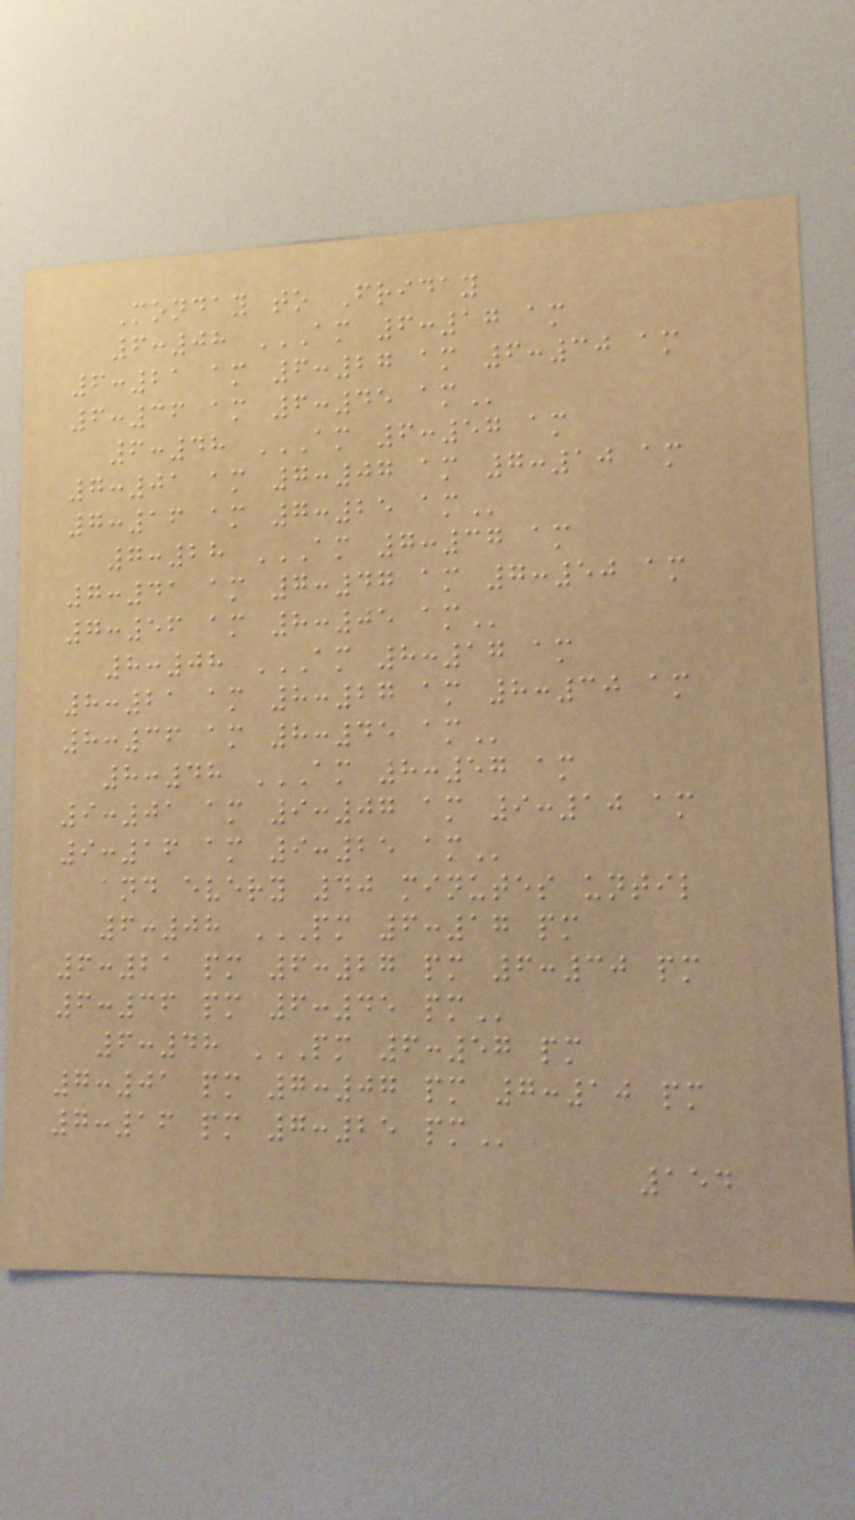Monday to Friday
6:08 AM 6:17 AM
6:21 AM 6:27 AM 6:30 AM
6:36 AM 6:45 AM
6:48 AM 6:57 AM
7:01 AM 7:07 AM 7:10 AM
7:16 AM 7:25 AM
7:28 AM 7:37 AM
7:41 AM 7:47 AM 7:50 AM
7:56 AM 8:05 AM
8:08 AM 8:17 AM
8:21 AM 8:27 AM 8:30 AM
8:36 AM 8:45 AM
8:48 AM 8:57 AM
9:01 AM 9:07 AM 9:10 AM
9:16 AM 9:25 AM
and every 40 minutes until
6:08 PM 6:17 PM
6:21 PM 6:27 PM 6:30 PM
6:36 PM 6:45 PM
6:48 PM 6:57 PM
7:01 PM 7:07 PM 7:10 PM
7:16 PM 7:25 PM
154
